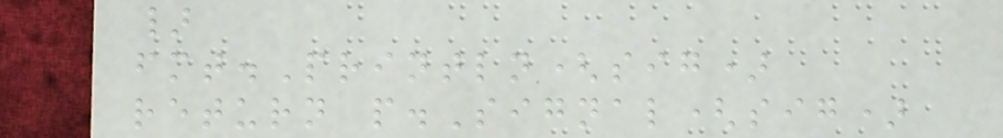}
fmt.Println(sig)
return p.Signal(sig)
